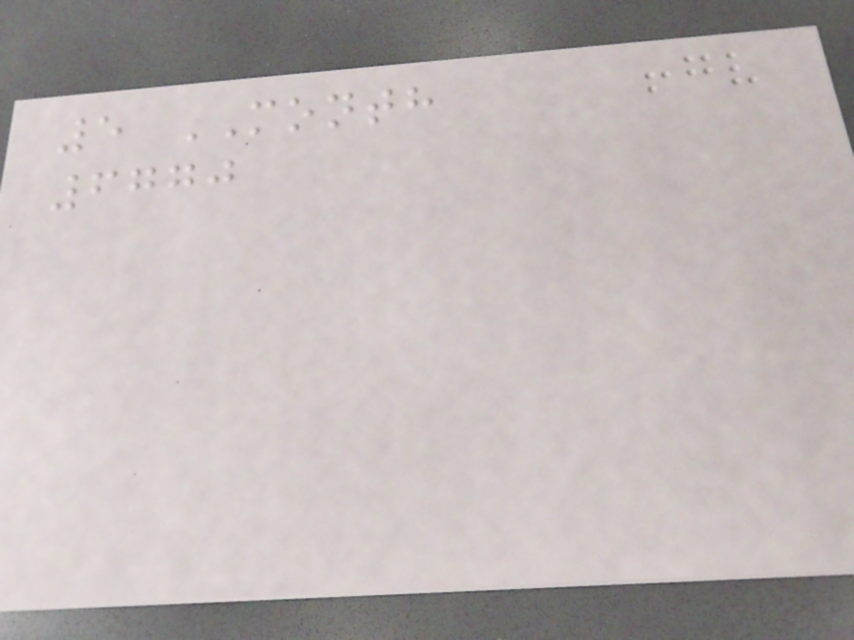5 MONTH
6770
